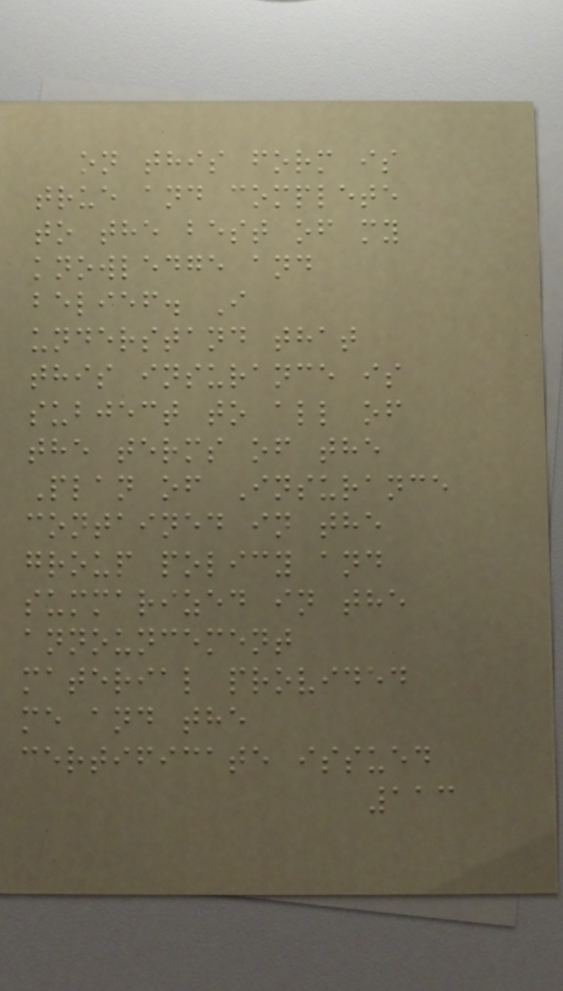on this form is
true and complete
to the best of my
knowledge and
belief. I
understand that
this insurance is
subject to all of
the terms of the
Plan of Insurance
contained in the
group policy and
summarized in the
announcement
material provided
me and the
certificate issued
113
